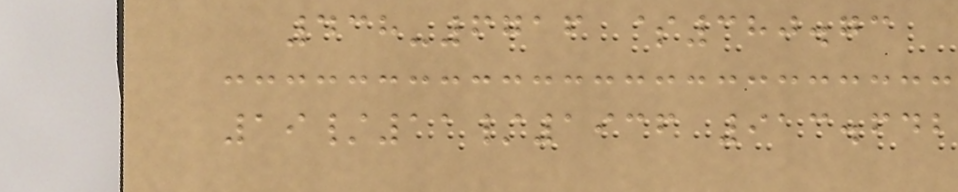438-6716 $380.73
19/11/1936 913.642
